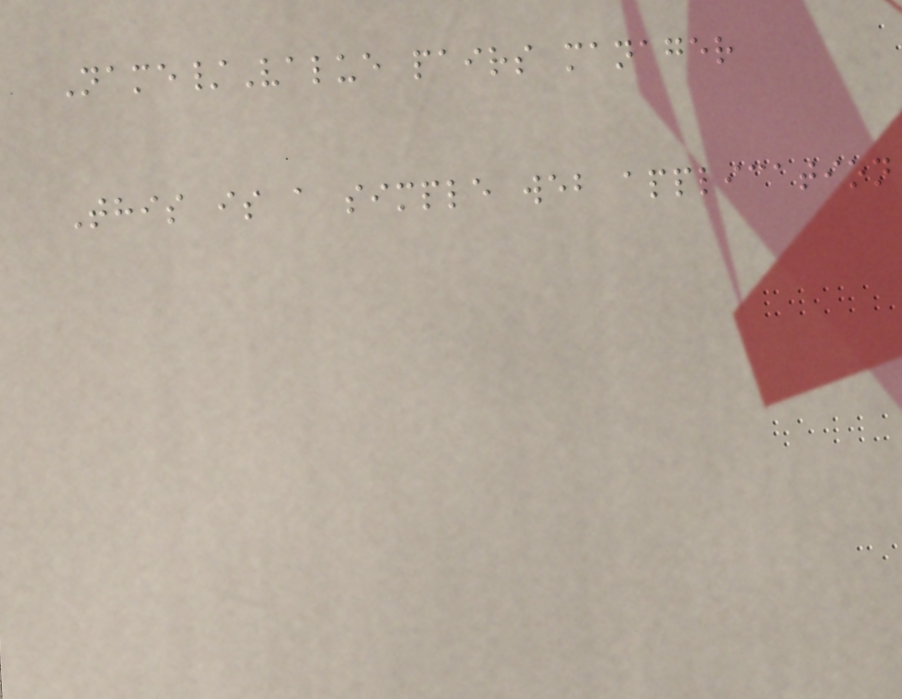Name/Value pairs manager
This is a simple web application
